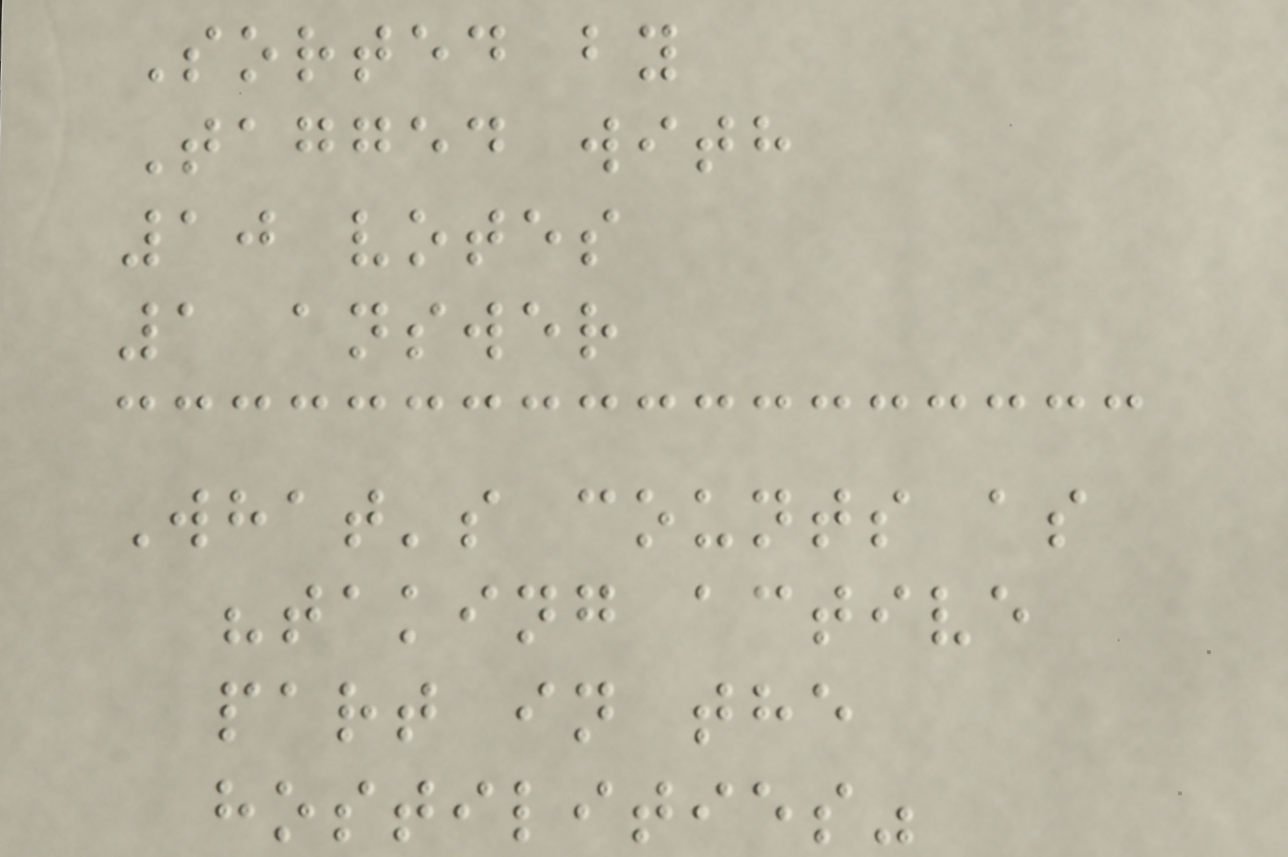Sorted by
Tagged with
10 votes
1 answer
What's counts as
"taking active
part in the
hostilities"
